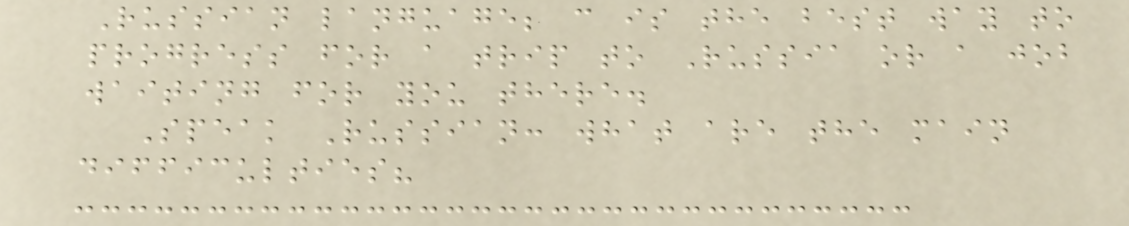Russian language; c is the best way to
progress for a trip to Russia or a job
waiting for you there.
Speak Russian: what are the main
difficulties?
